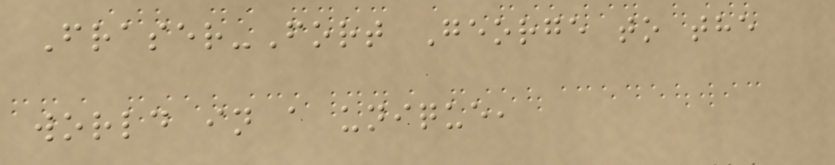Fraser-Fort George to the
world in a unique,
